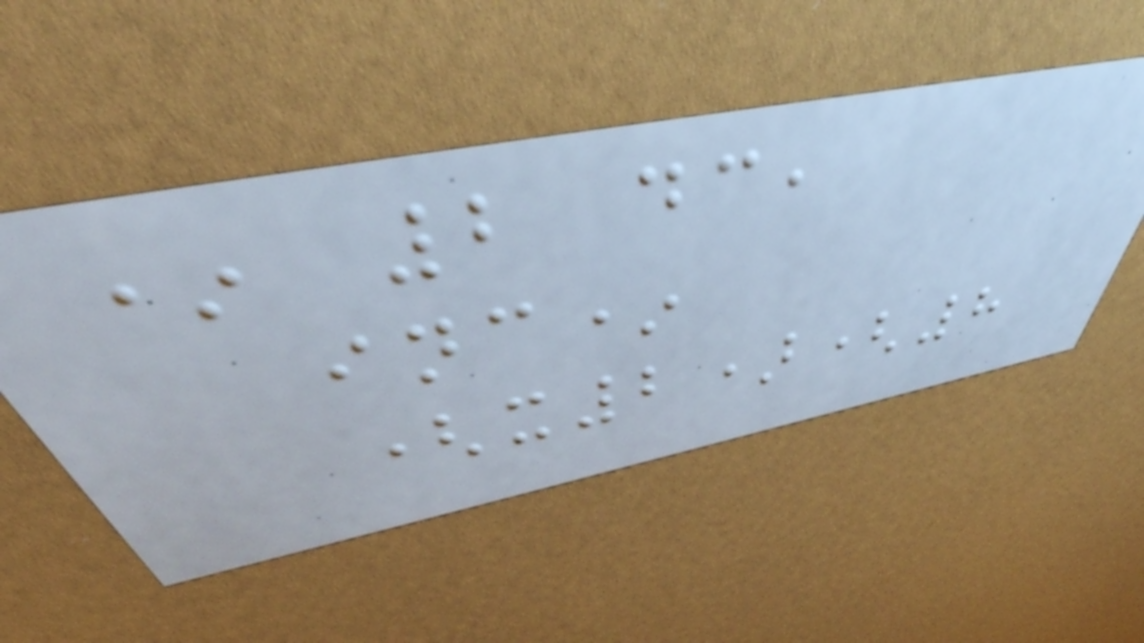* 2 dc,
inc*
(x2)(8
